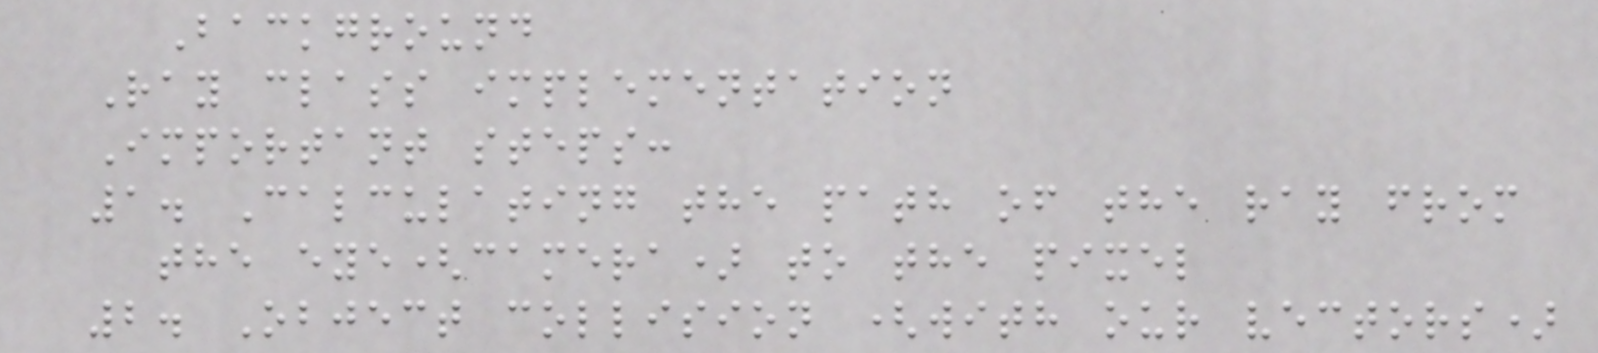Background
Ray class implementation
Important steps:
1. Calculating the path of the ray from
the eye(camera) to the pixel
2. Object collision (with our vectors)
